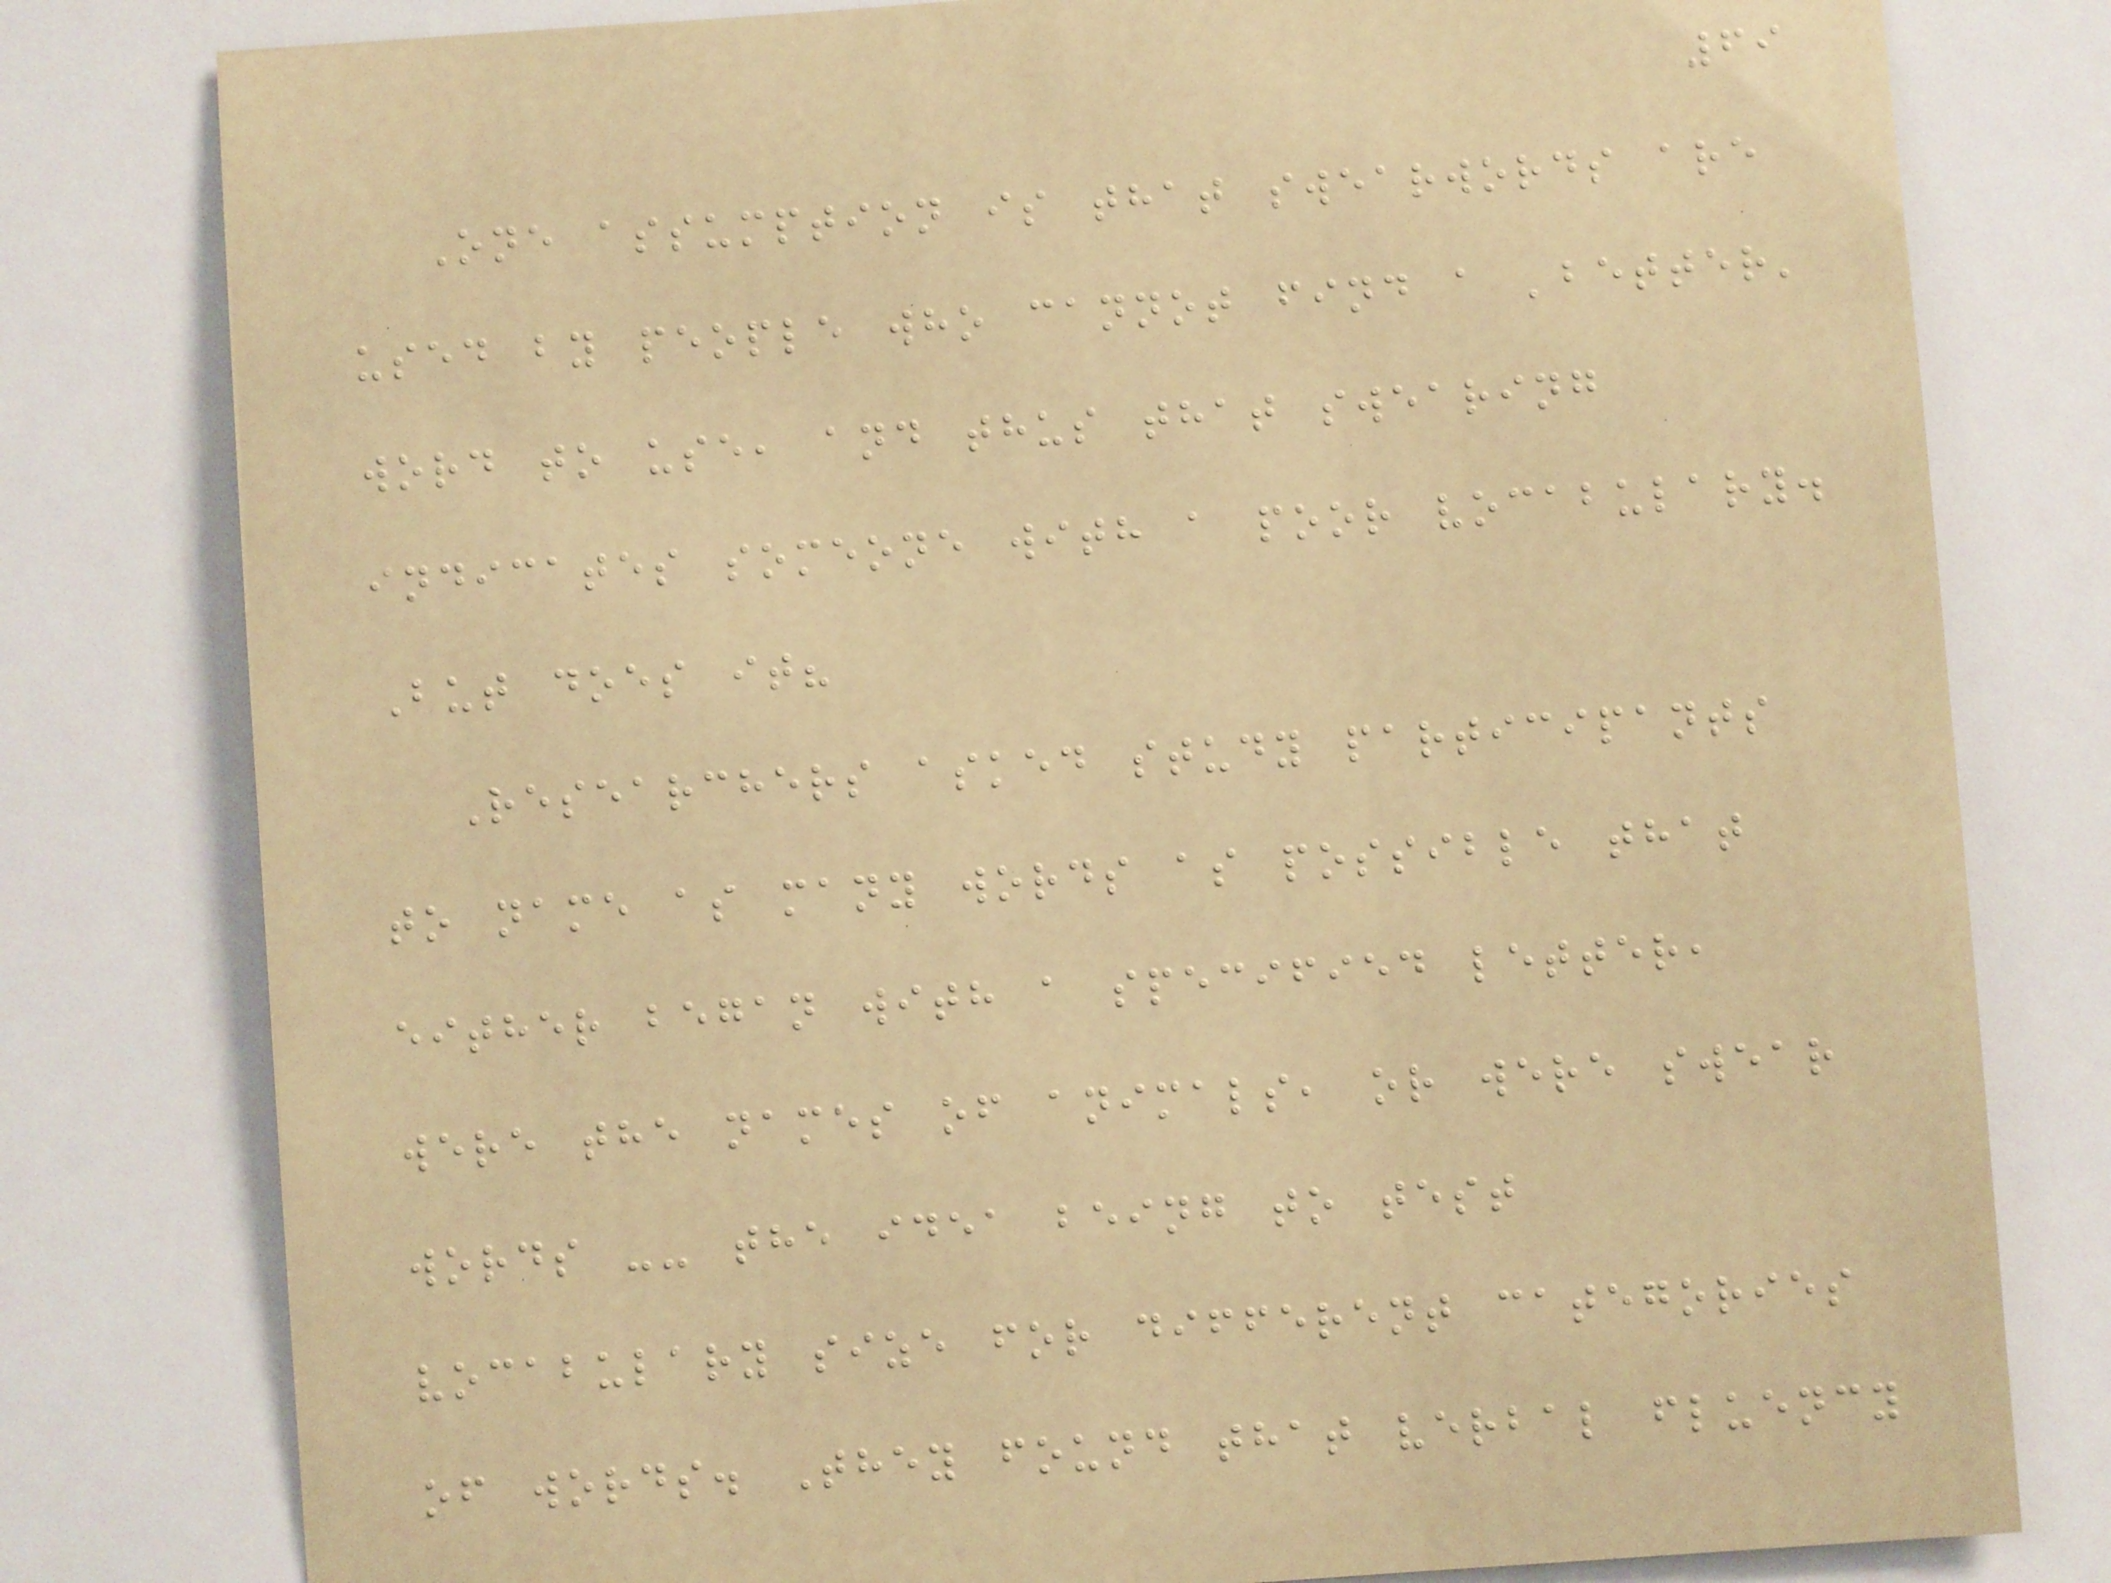69
One assumption is that swearwords are
used by people who cannot find a 'better'
word to use, and thus that swearing
indicates someone with a poor vocabulary.
But does it?
Researchers asked study participants
to name as many words as possible that
either began with a specified letter,
were the names of animals, or were swear
words -- the idea being to test
vocabulary size for different categories
of words. They found that verbal fluency
